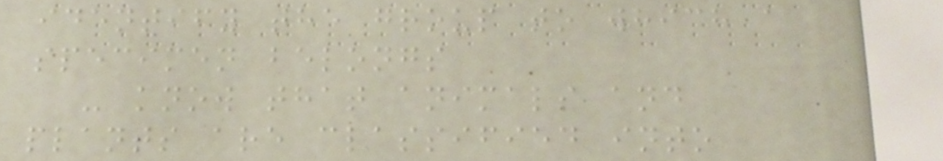identify the group to which a
specimen belongs
- know that animals and
plants are classified into
